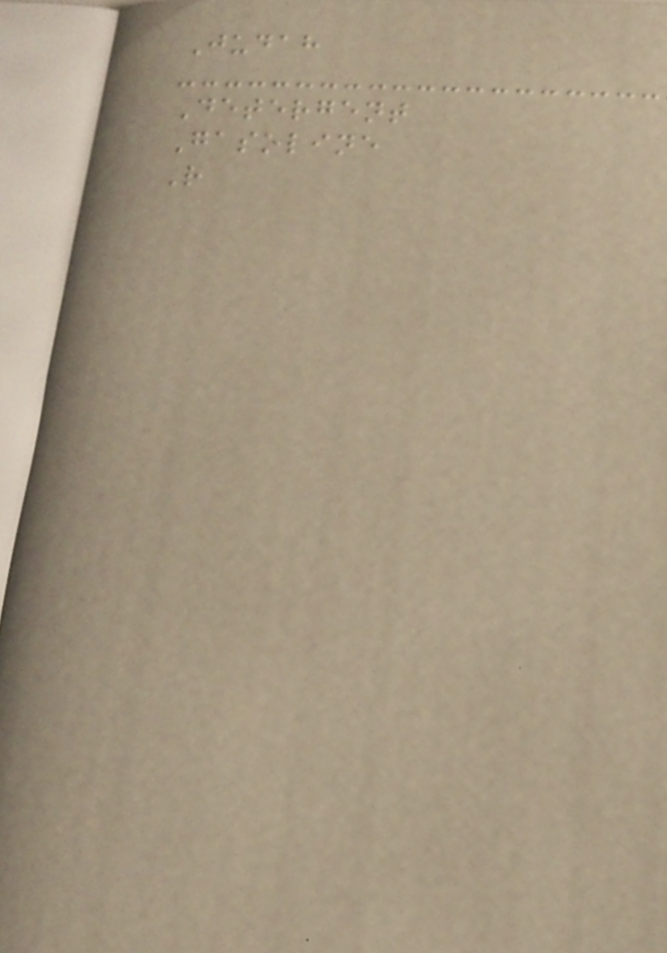Judah
Detergent
Gasoline
R
